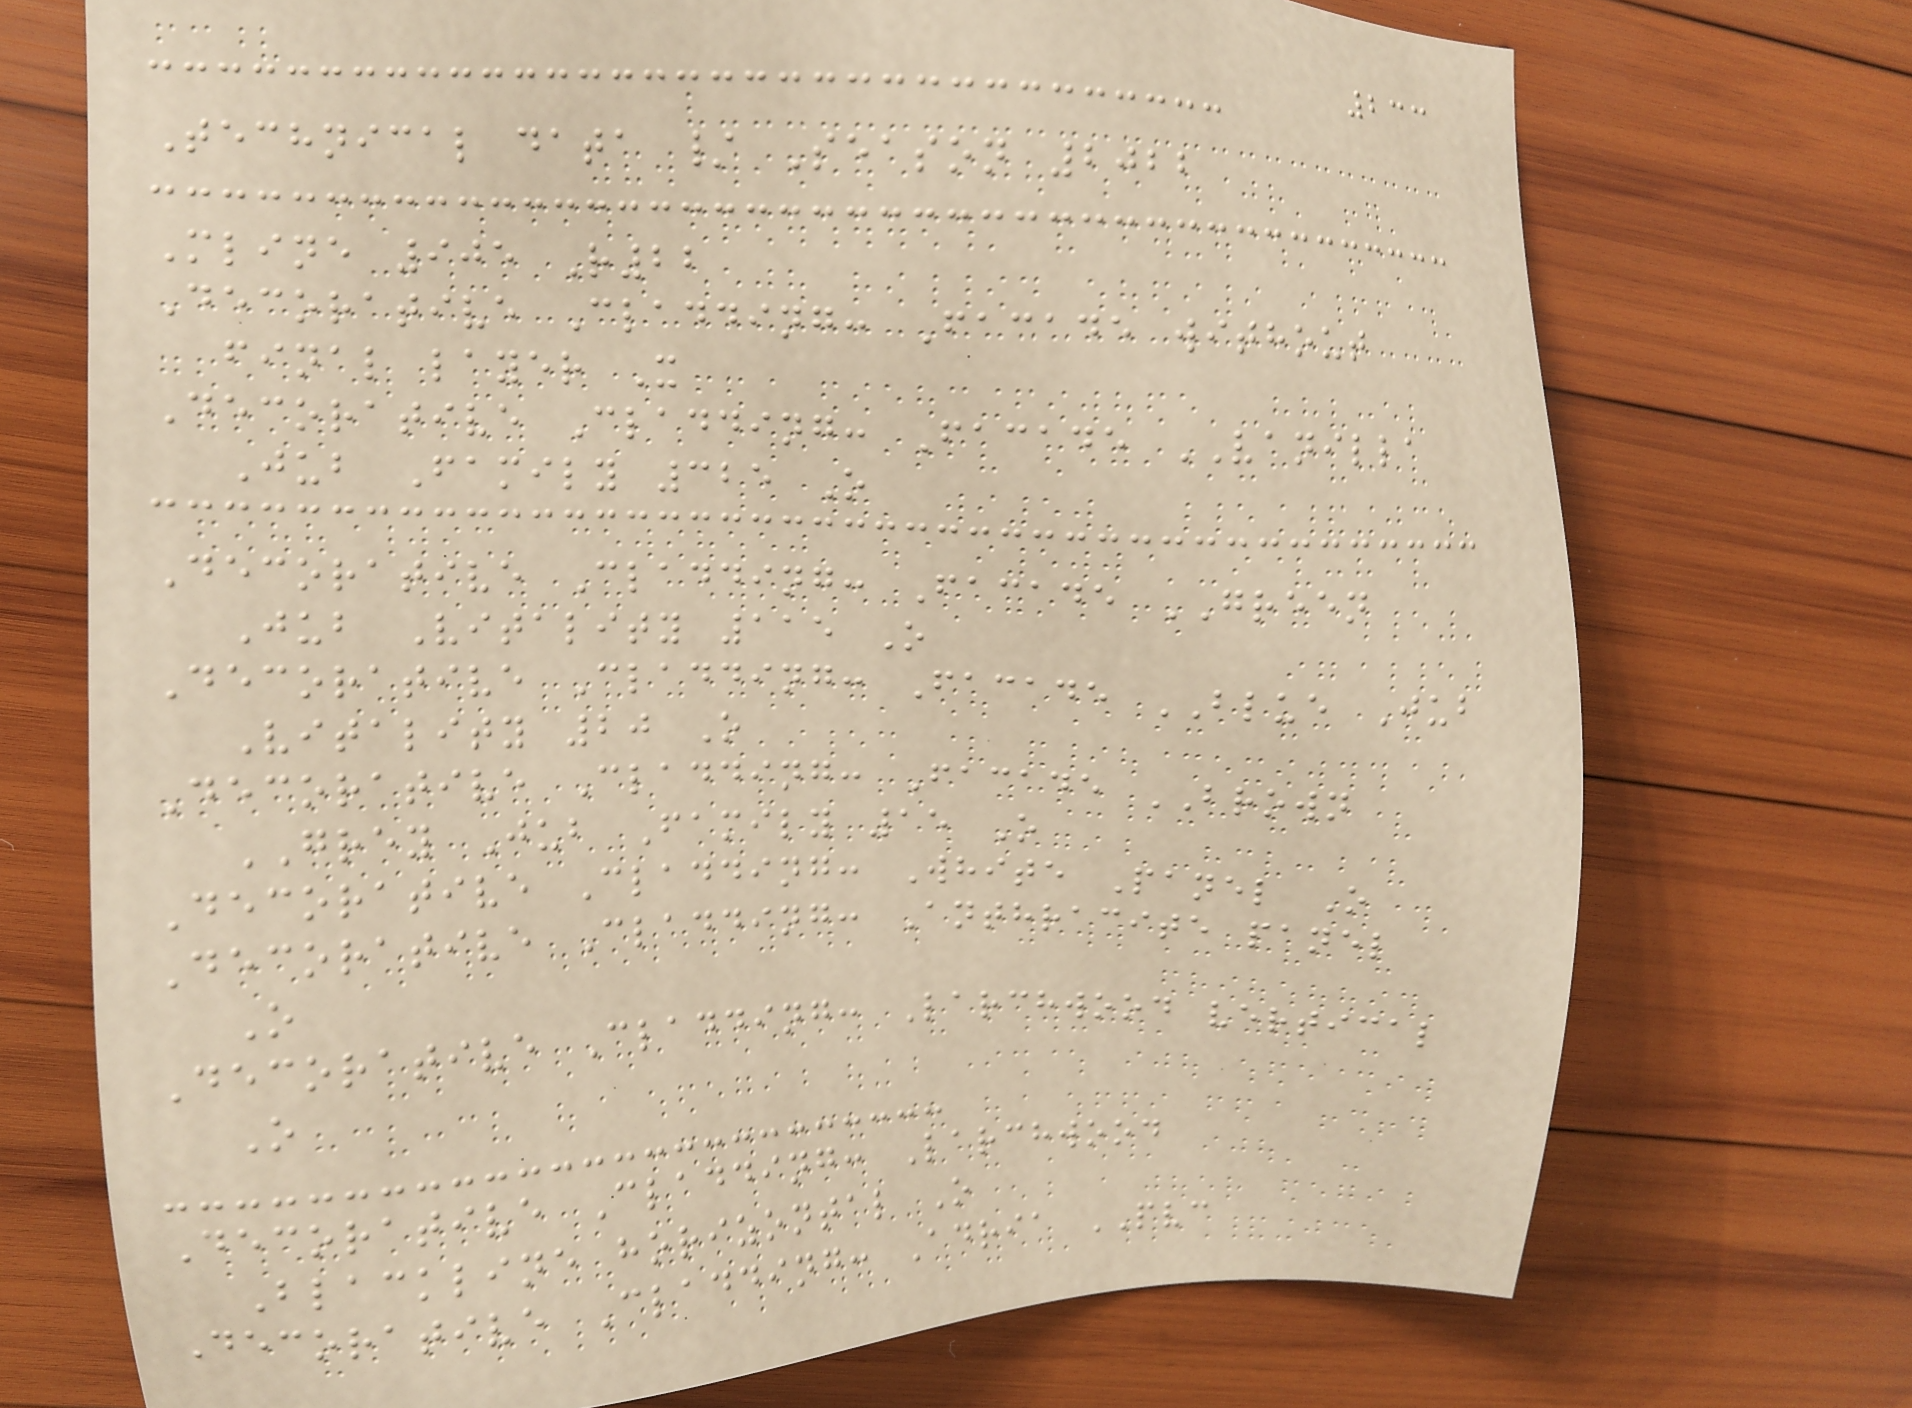233
Technical data / Season 2022
Mline 905 R22
Decorative Cladding: Facade without
final layer X
Decorative Cladding: Facade VANILLA
Jub Family 325 O
Decorative Cladding: Facade GREEN
Jub Vitality 115 O
Decorative Cladding: Facade BLUE Jub
Vitality 20 O
Decorative Cladding: Facade BROWN
GREY Jub Family 15 O
Decorative Cladding: White Panel O
Decorative Cladding: Anthracite panel
O
Decorative Cladding: Larchwood vertical
O
Decorative Cladding: Larchwood
Blackline horizontal O
Decorative Cladding: Adria PVC
